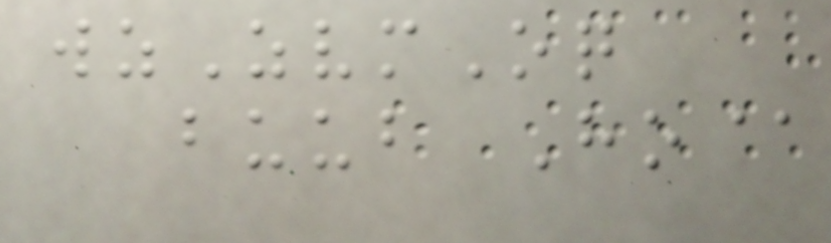wzZvmOq
buub Ho@
